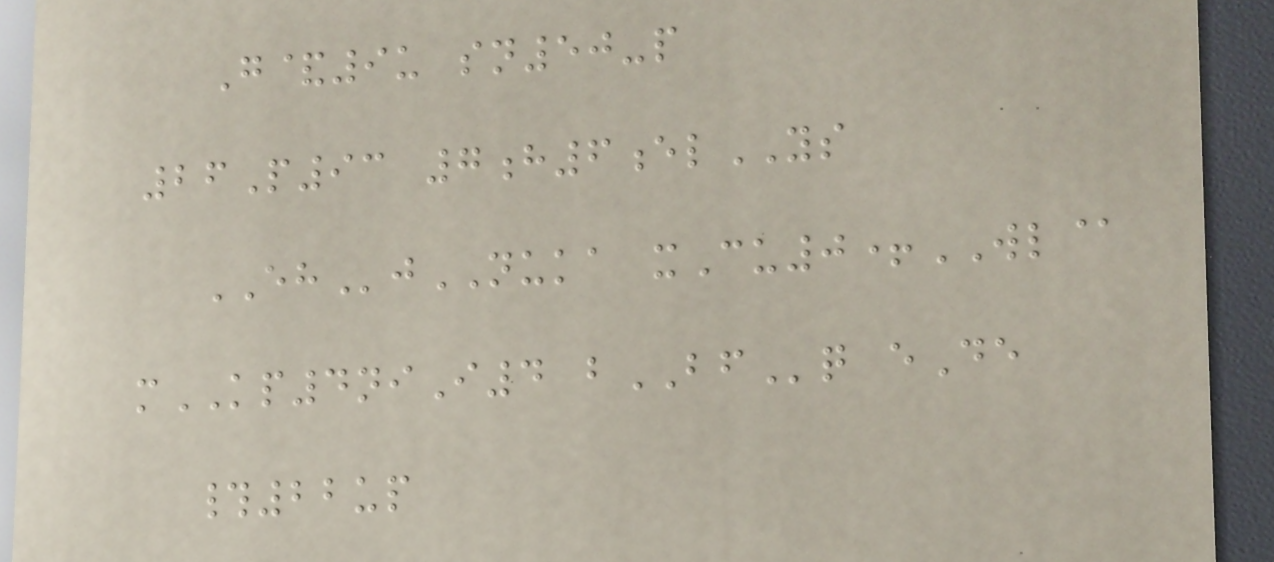G&9u sn50-p
26P93 7h6elYS
EHjNUKA xCu0+WL@
mKP4niI4 bBFq eDe
#22up
